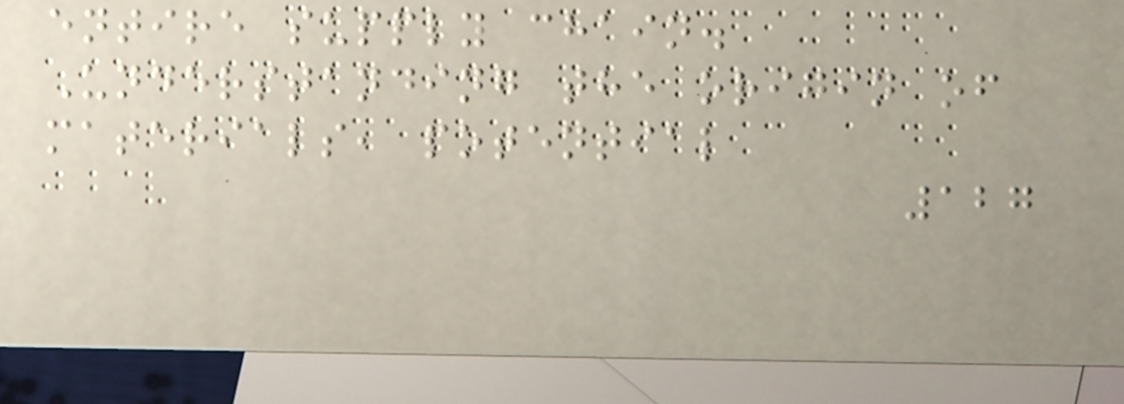entire supply chain.
Understanding the origin of
materials, potential
127
